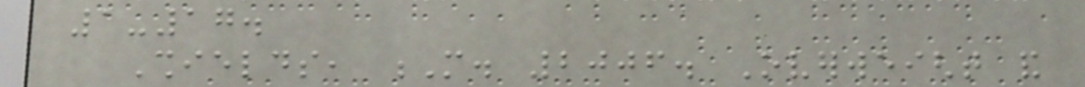1-17.
Shields, M. 2006. Overweight and
